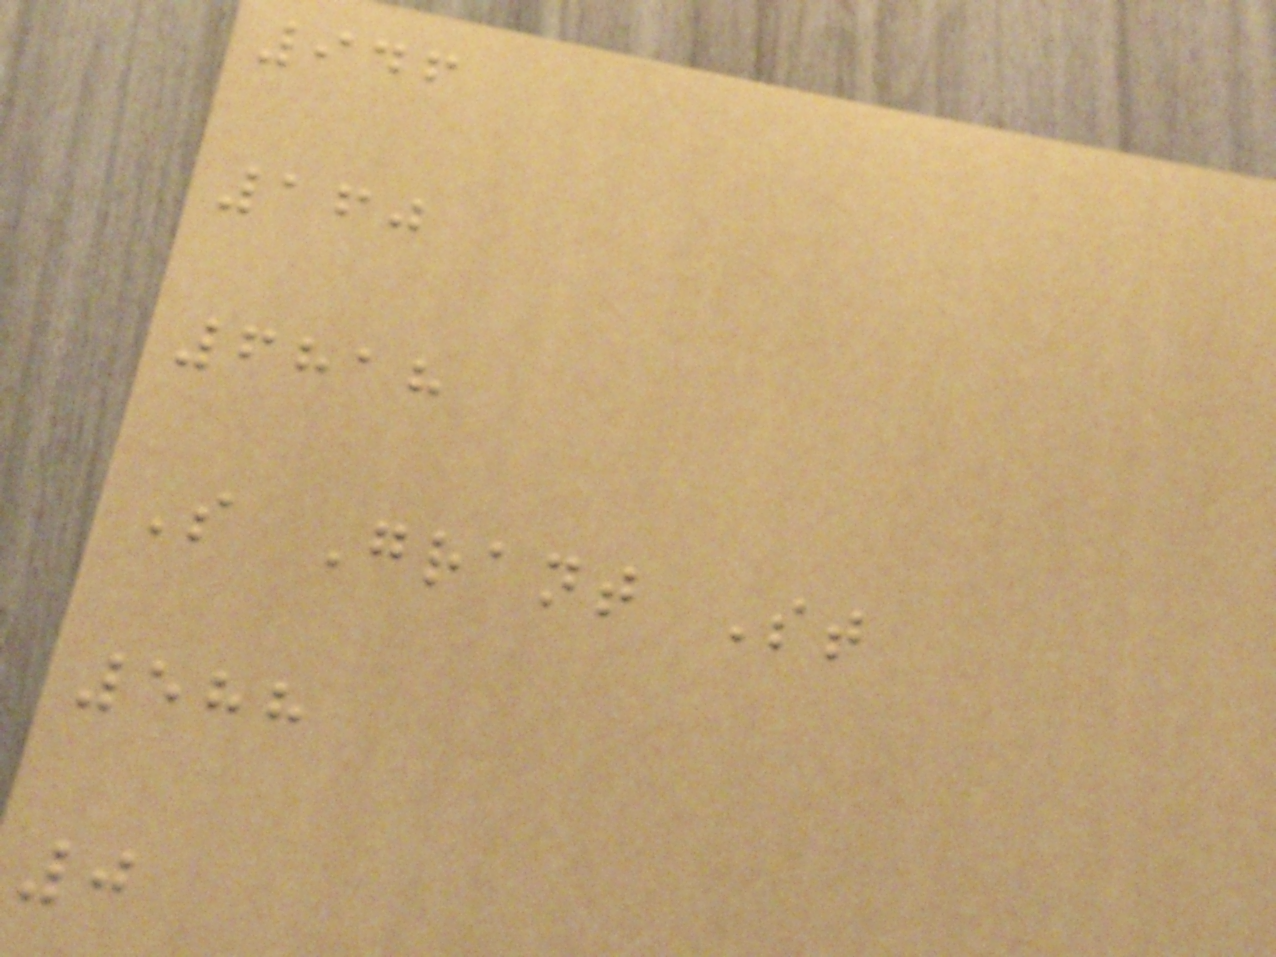946
160
6818
S Grant St
588
0
